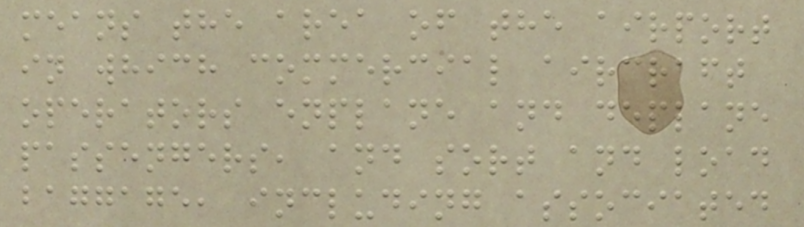means the area of the airport
in which commercial aircraft
operators enplane and deplane
passengers, and sort and load
baggage, including associated
